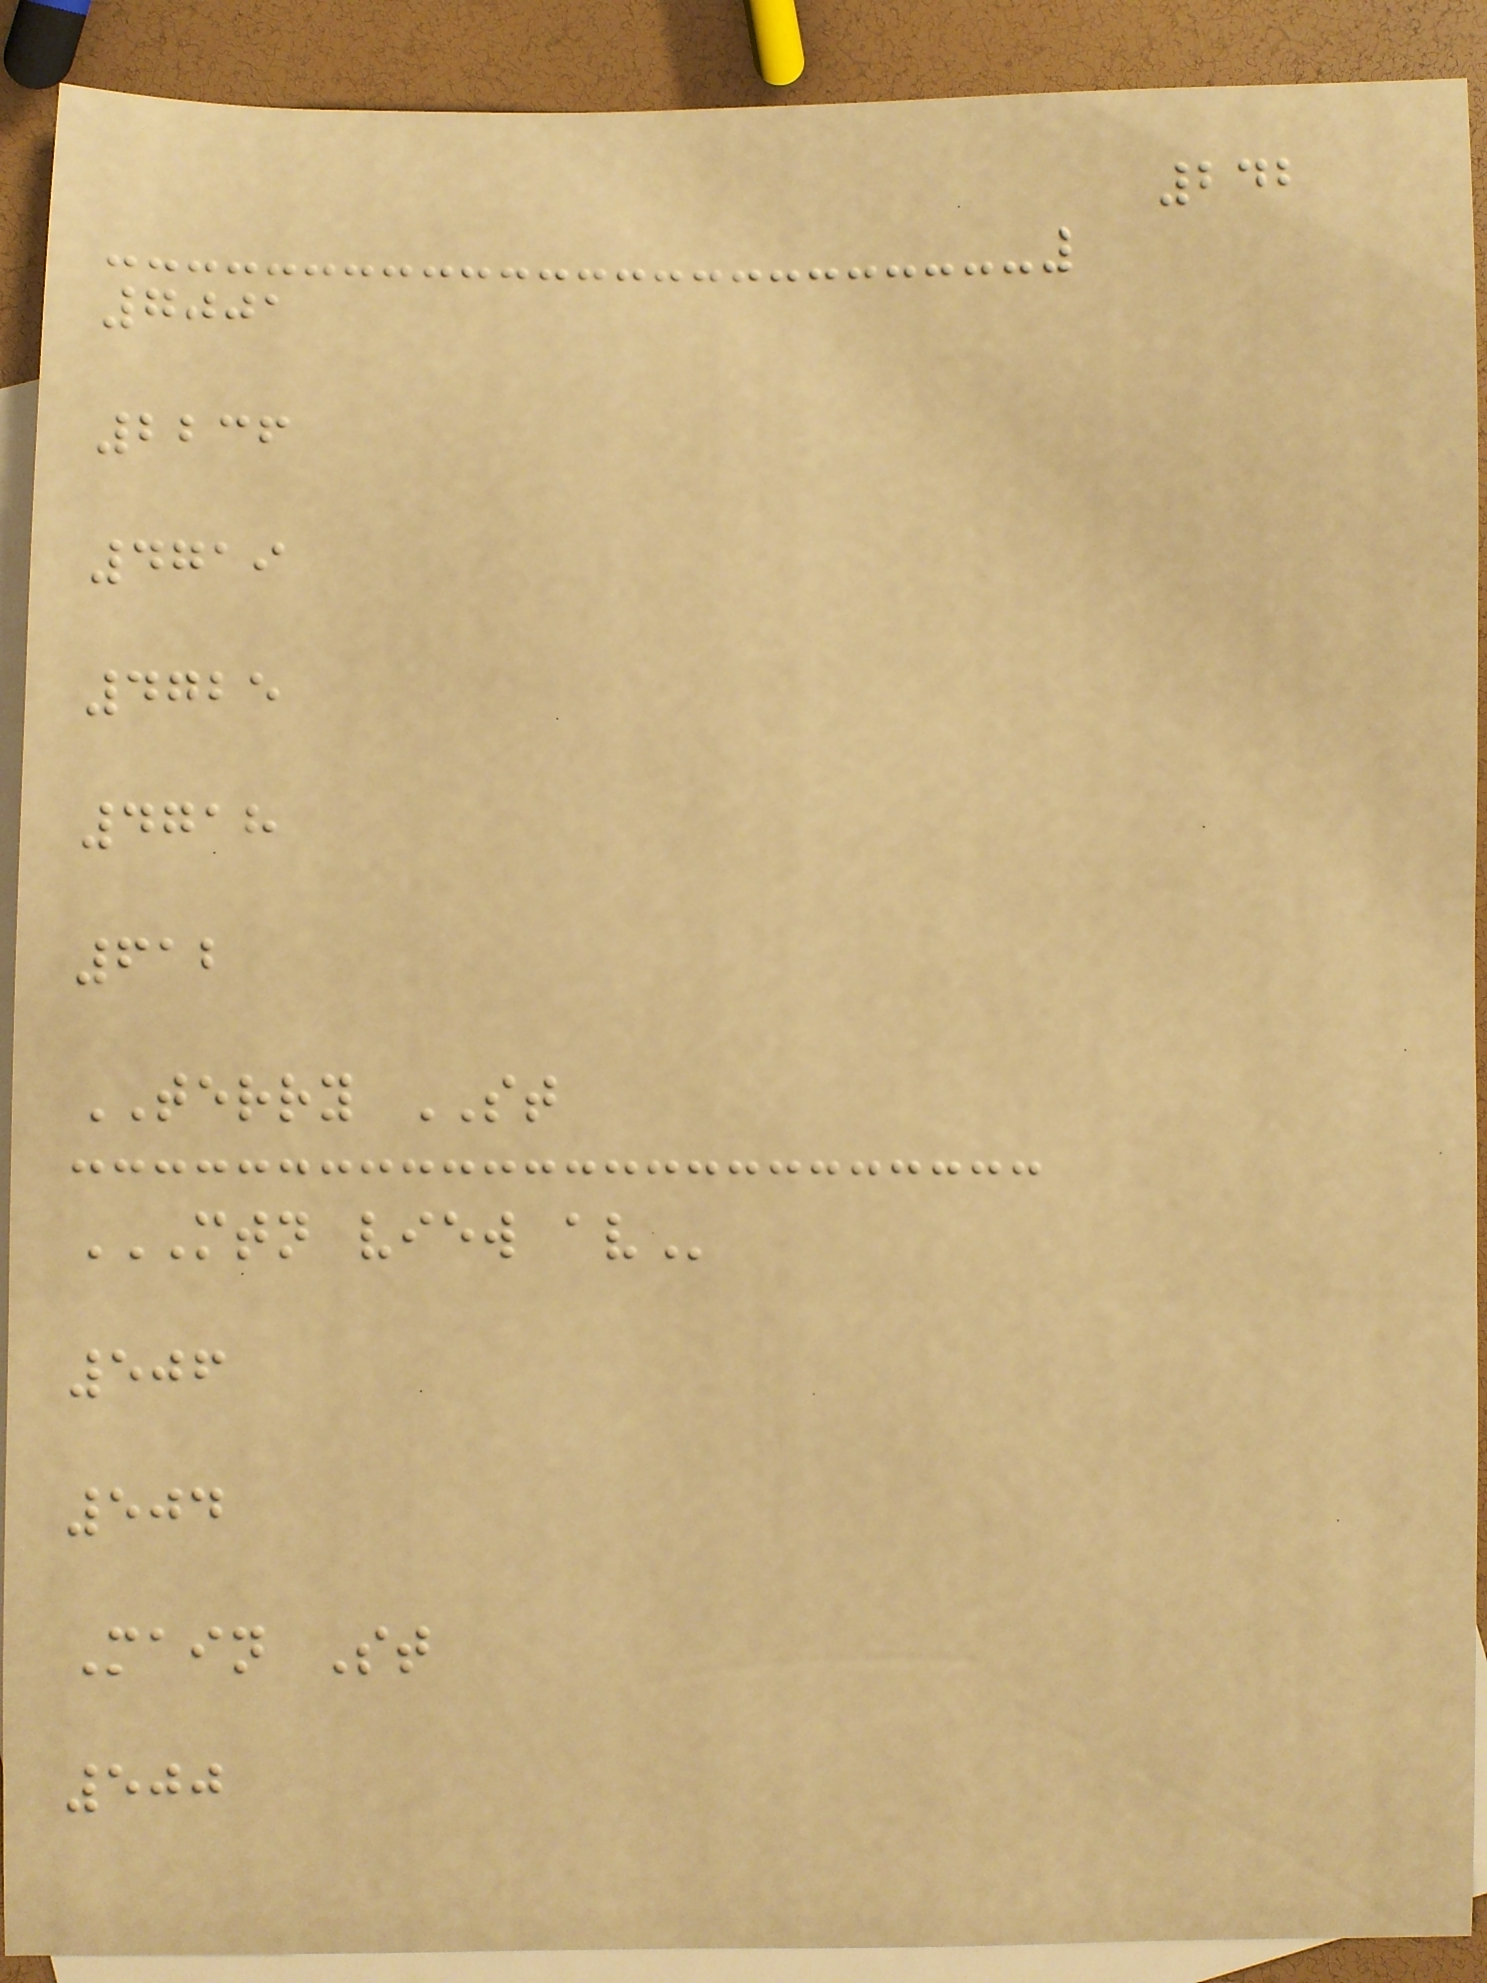242
7001
2236
4719
4725
4718
612
TERRY ST
MTN VIEW AV
506
504
Main St
500
